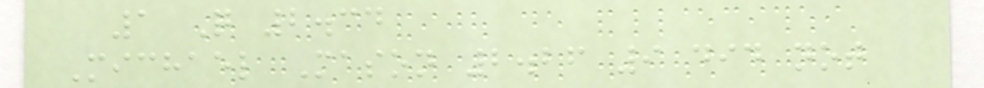1 Q 2.34
Michael Mason 2.26 9 did not
